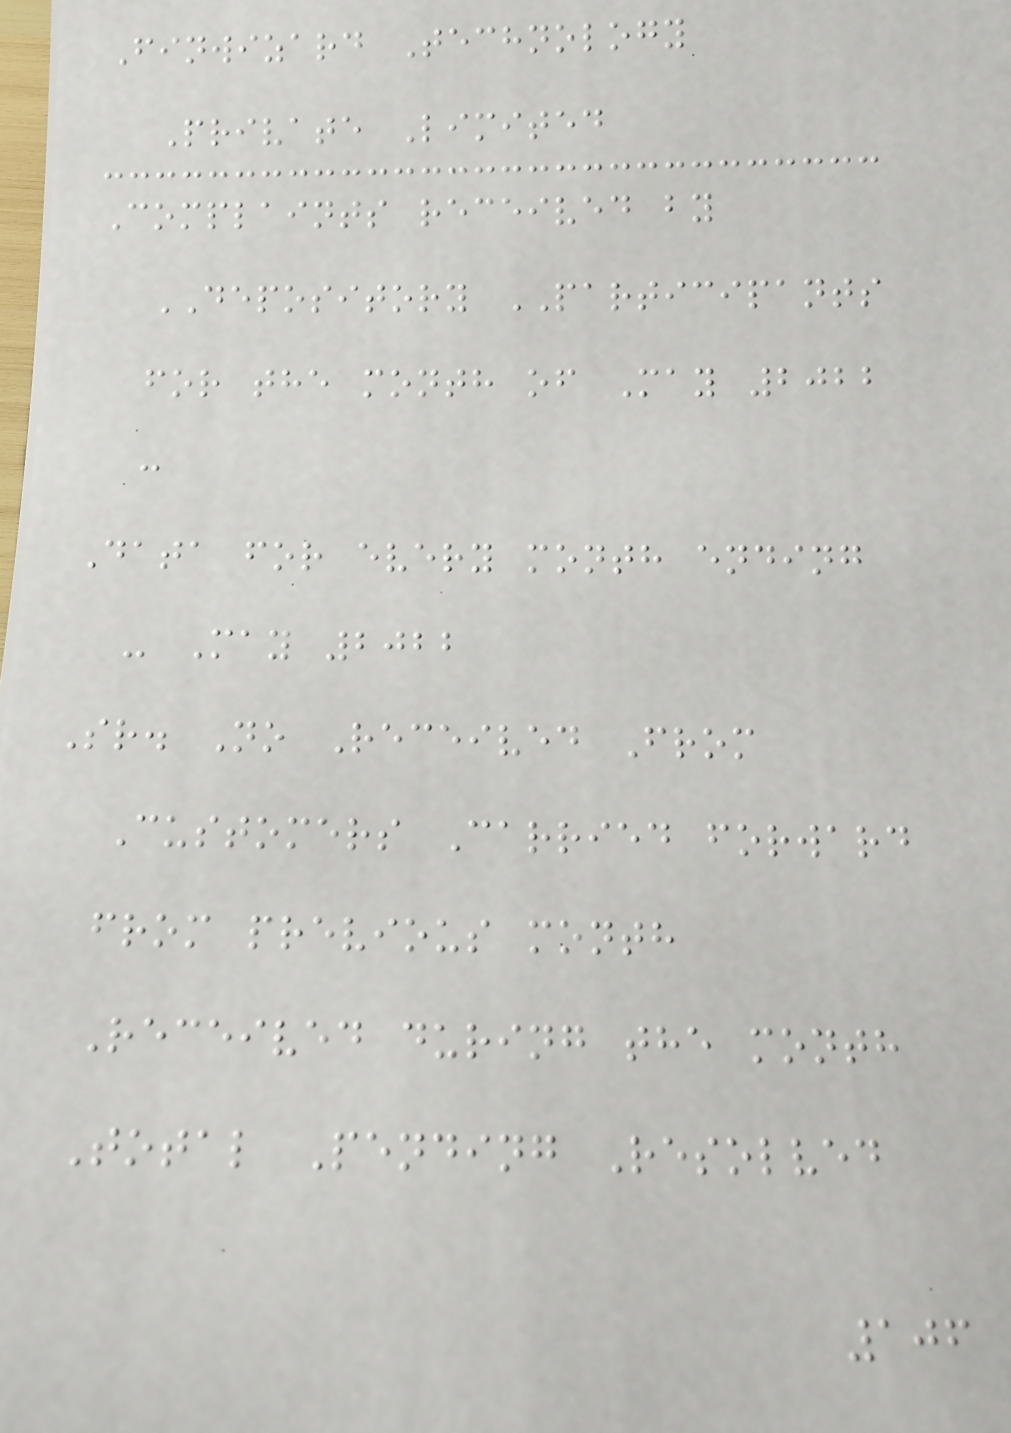Finwizard Technology
Private Limited
Complaints received by
DEPOSITORY PARTICIPANTS
for the month of May 2022
:
Data for every month ending
- May 2022
Sr. No Received From
Customers Carried forward
from previous month
Received during the month
Total Pending Resolved
106
